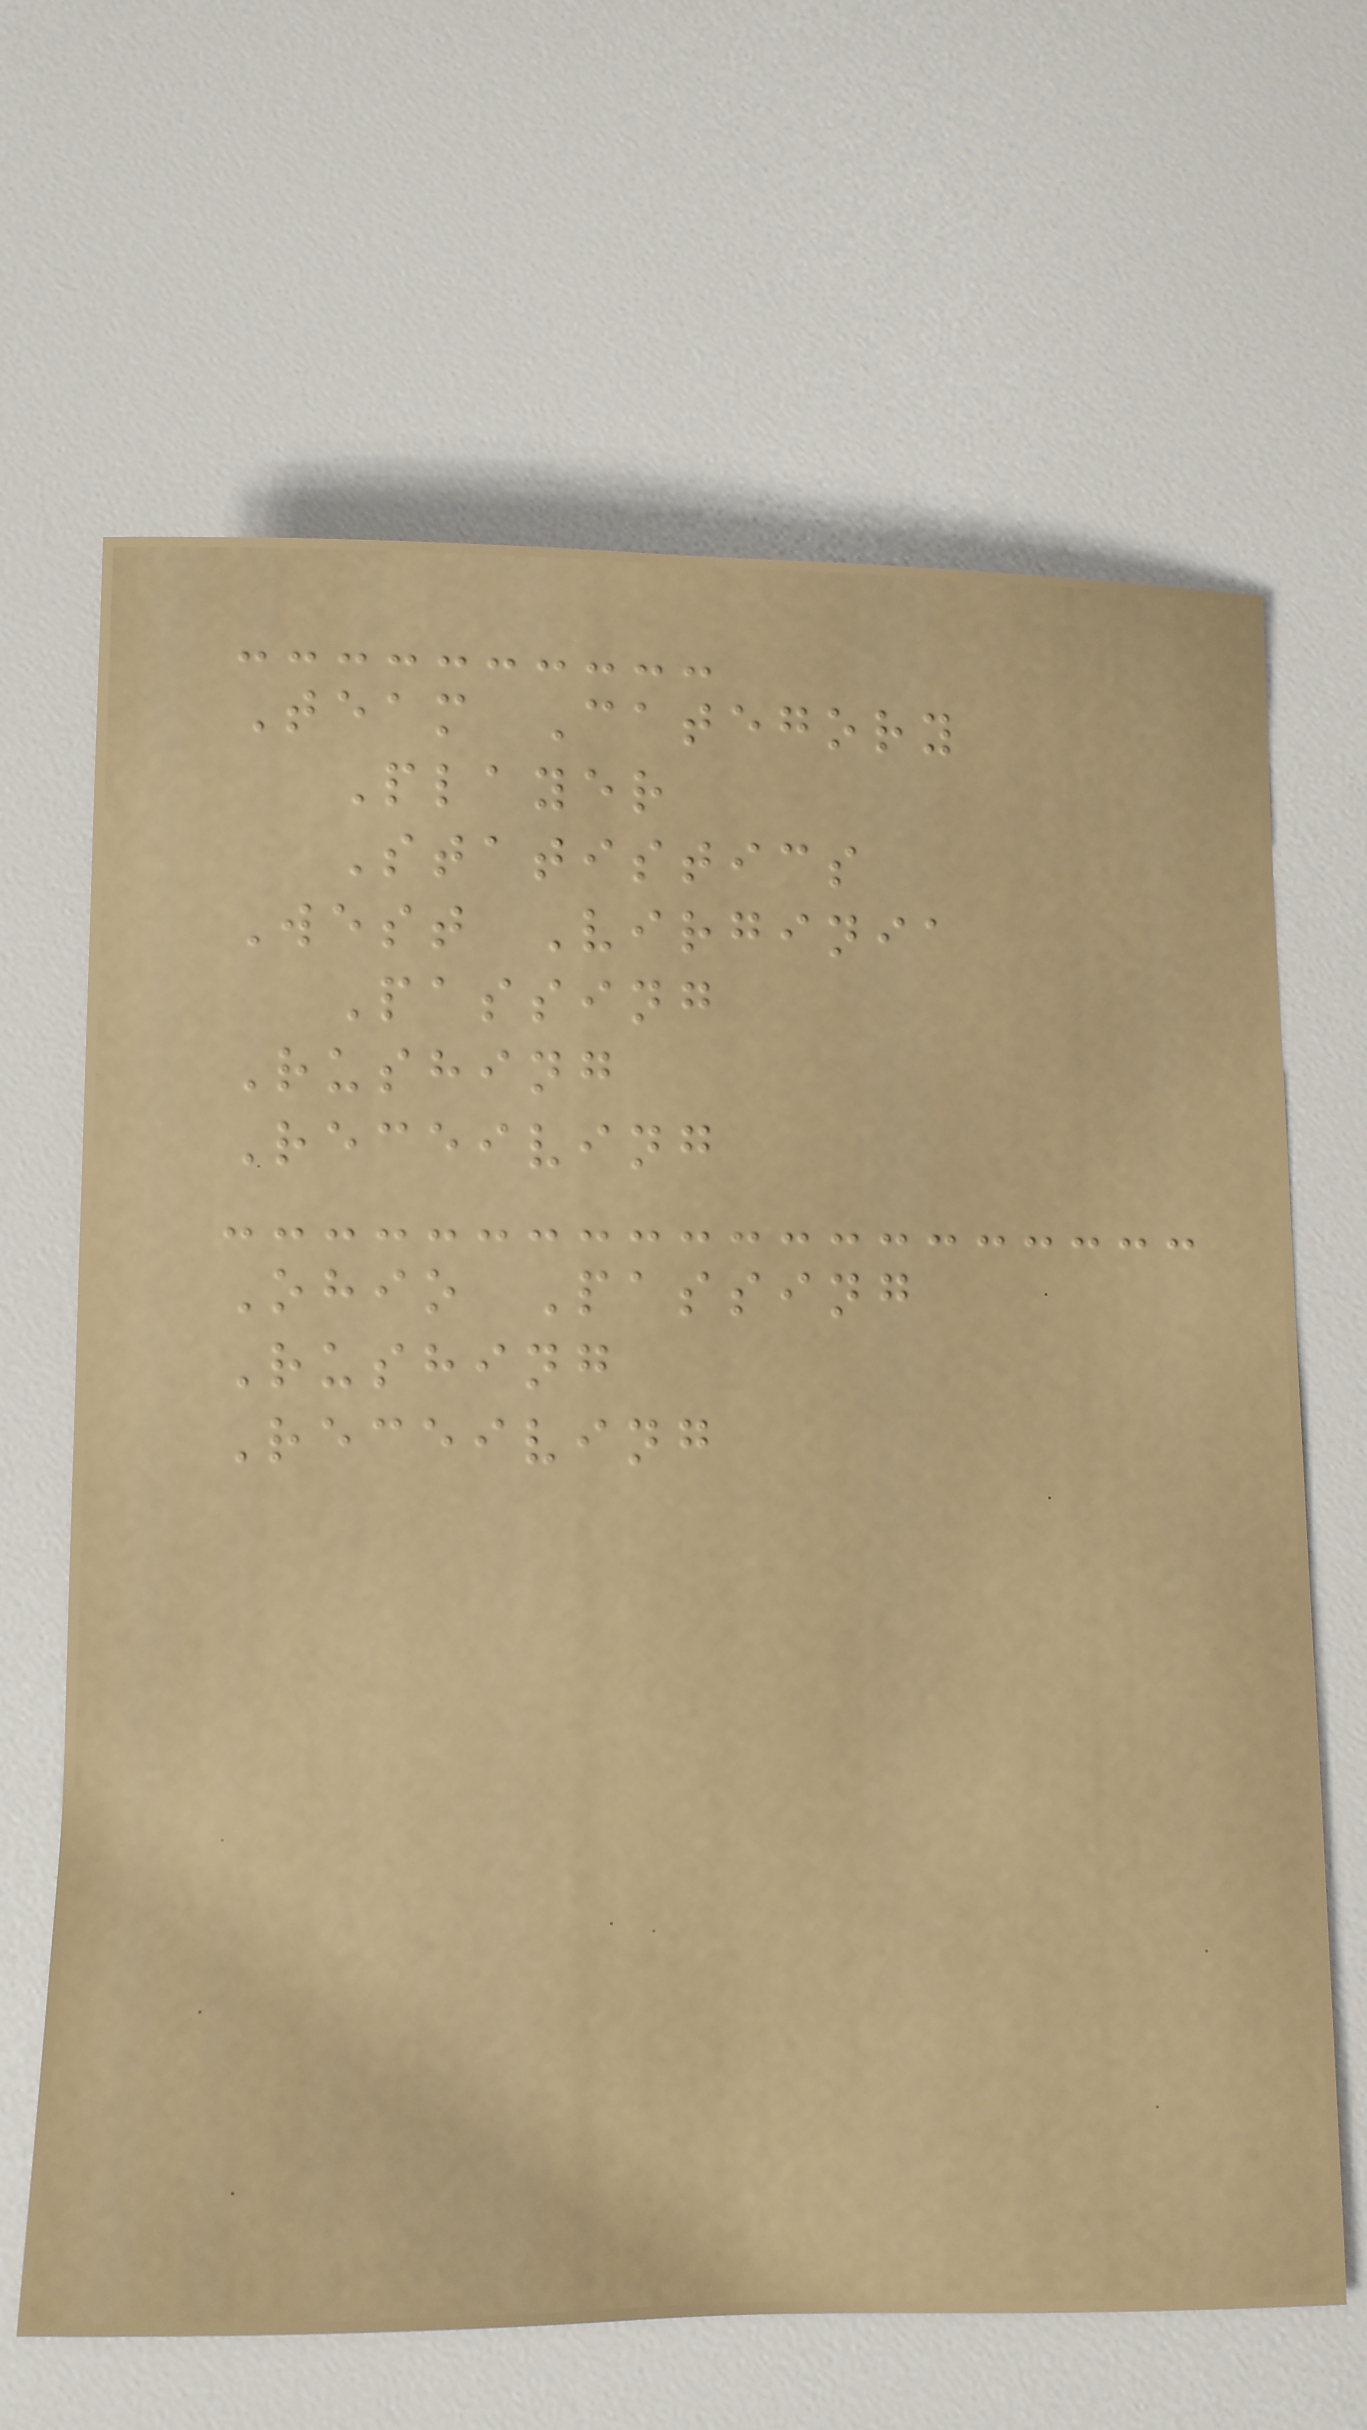Team Category
Player
Statistics
West Virginia
Passing
Rushing
Receiving
Ohio Passing
Rushing
Receiving
